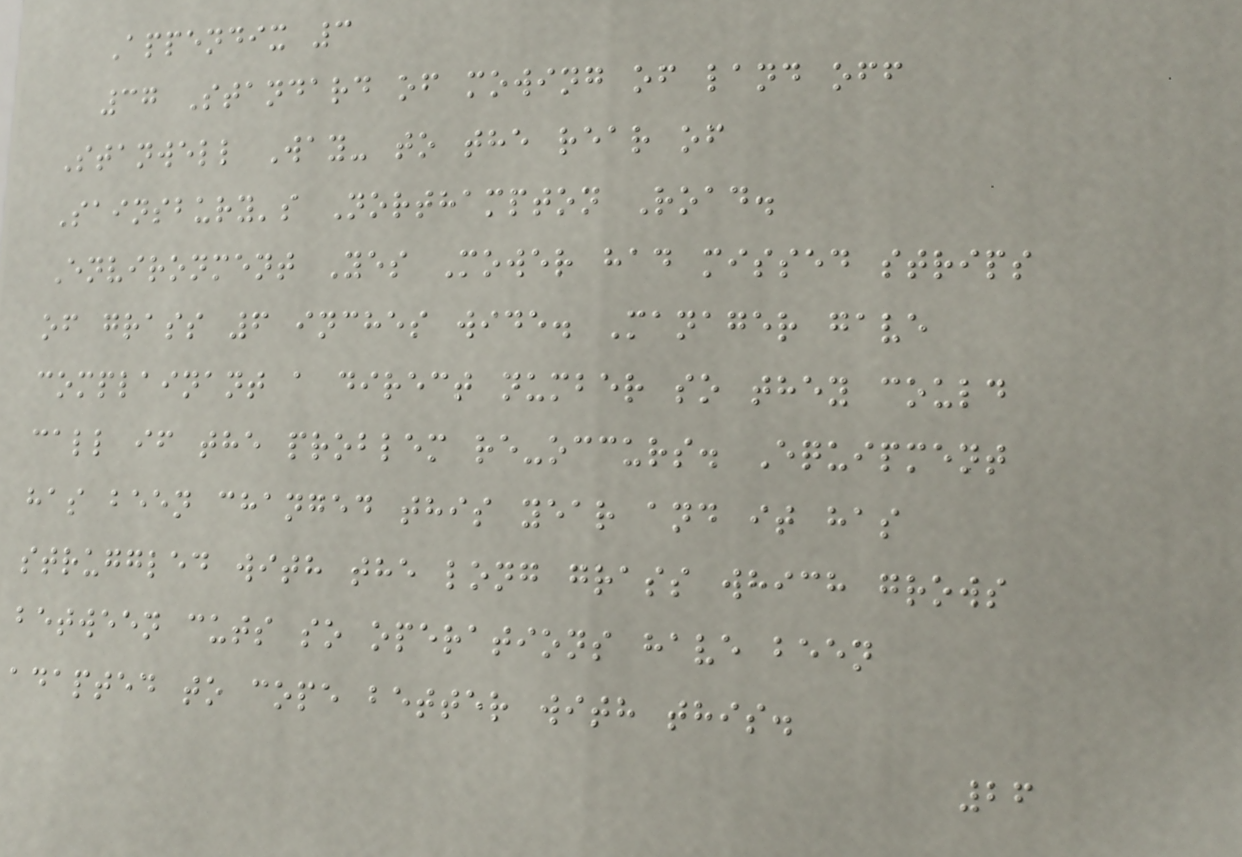Appendix 3
37 Standard of mowing of land off
Stanwell Way- to the rear of
Sainsbury's Northampton Road.
Environment Yes Mower had missed strips
of grass 6 inches wide. Manager gave
complainant a direct number so they could
call if the problem re-occurs. Equipment
has been changed this year and it has
struggled with the long grass which grows
between cuts so operations have been
adapted to cope better with this.
26
